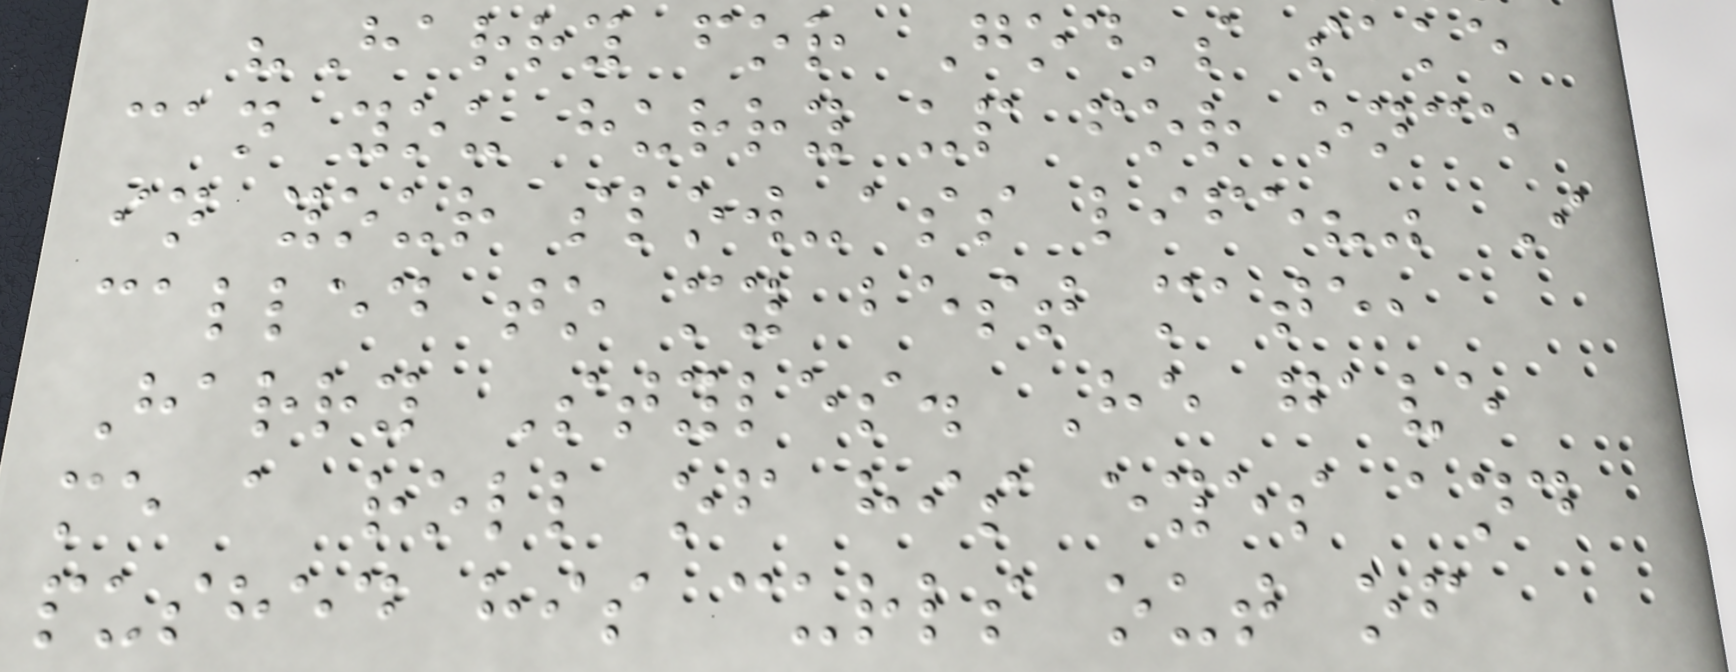"Harry for God's sake
can you hurry up for once
in your slow-ass life?" I
called to my best mate,
Harry Styles. He gave
me a roll of his eyes and
pushed his curls out of
